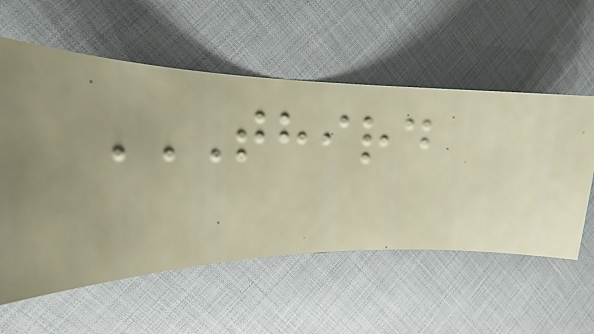THIRD
